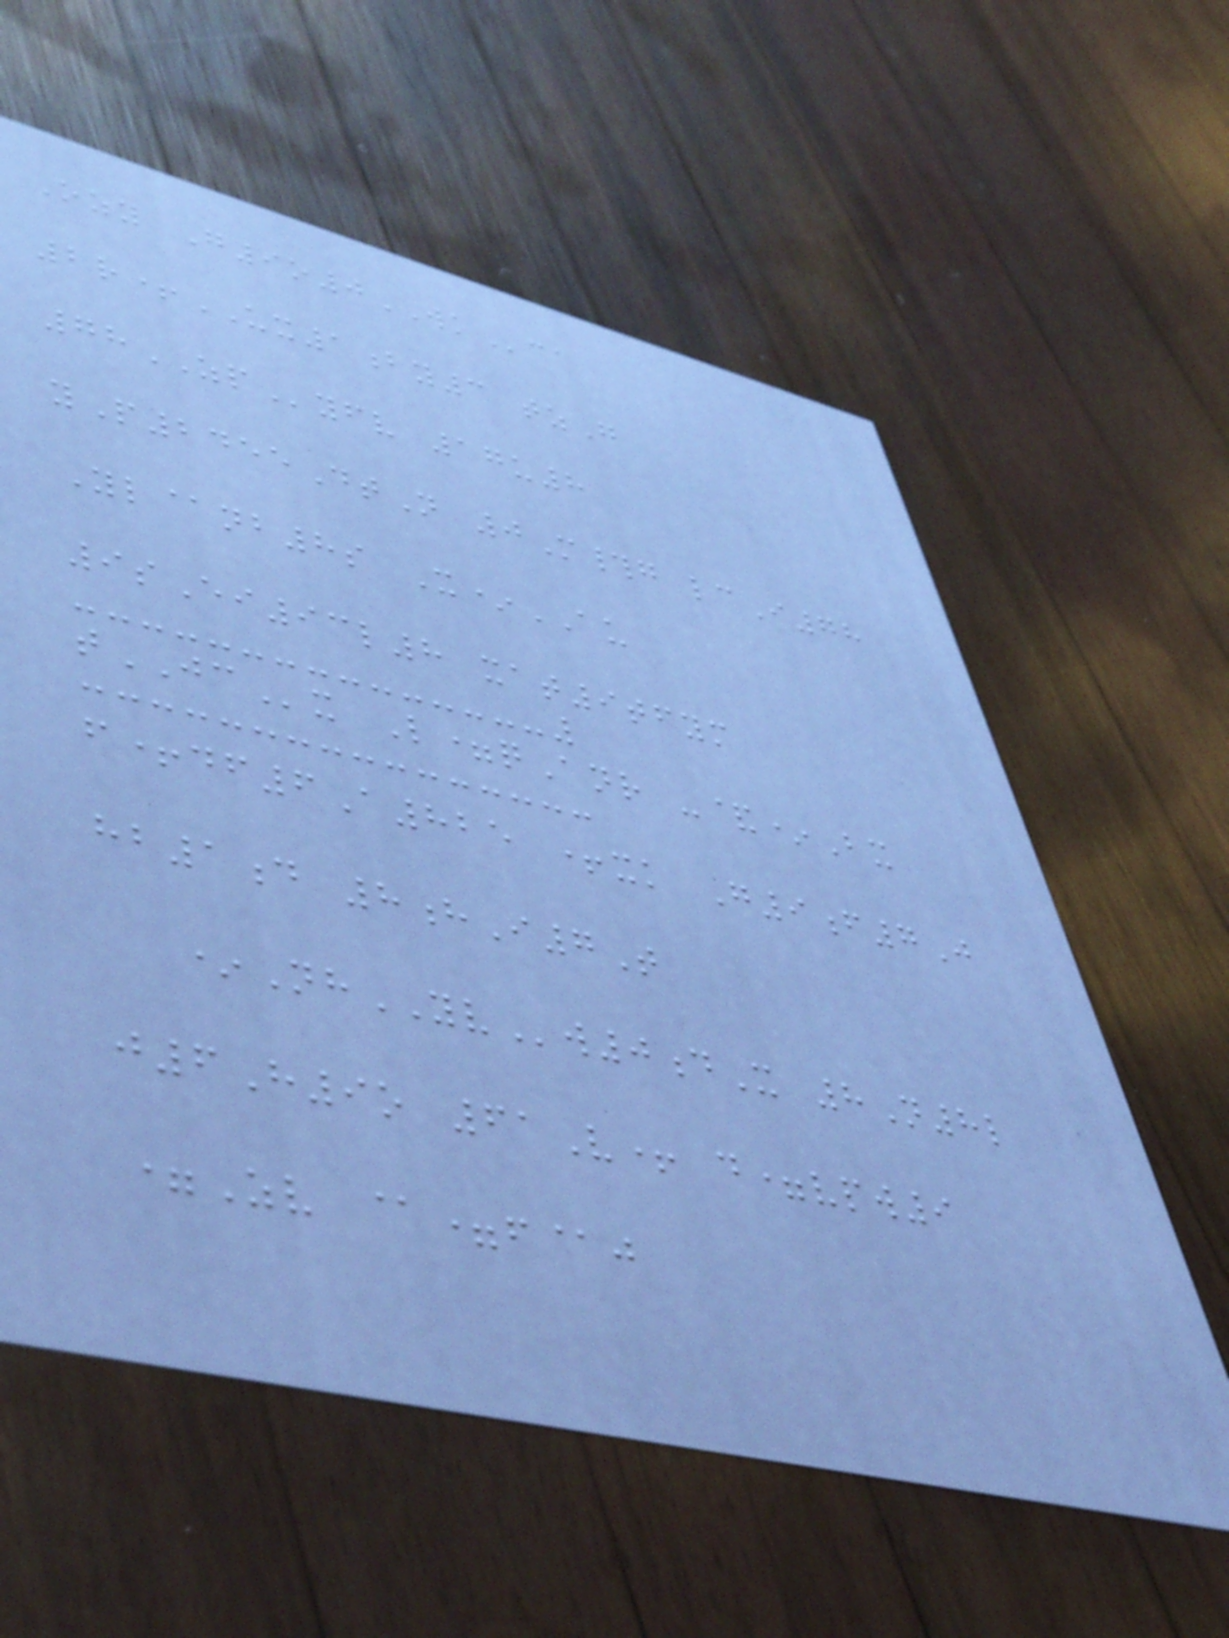Ozy G9o0WKca
2r+UX1by3 tzG
78ZPyfv 17u8
yP2455DtN 0M#g lcI78
Yl@nb8s X*AU
9sEi93l8 xat9tfym
tJCx L=qAnr -&*Bx
f+df6A825 +xk G9f7J
hb1d 8hI7T
*NhYVw0dX 8N8l
j6H9o 61V+ d=vpw9
=Zv @=f@j
